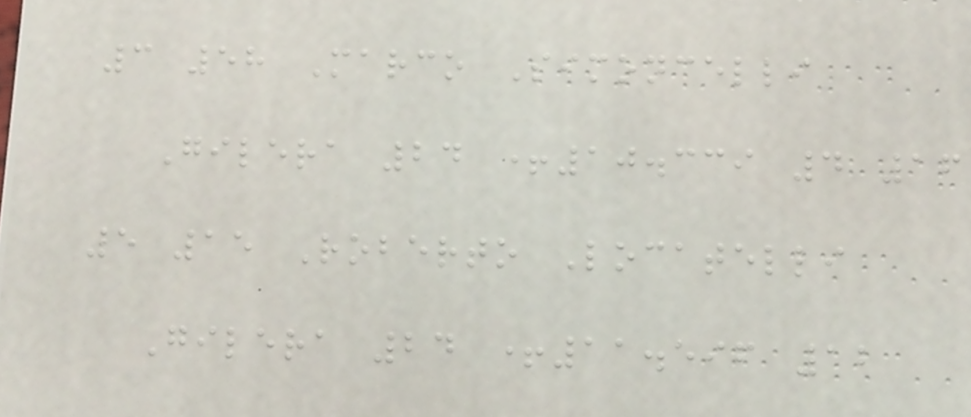3 58 Marco Simoncelli
Gilera 24 +10.339 4 16
5 15 Roberto Locatelli
Gilera 24 +11.596 12
